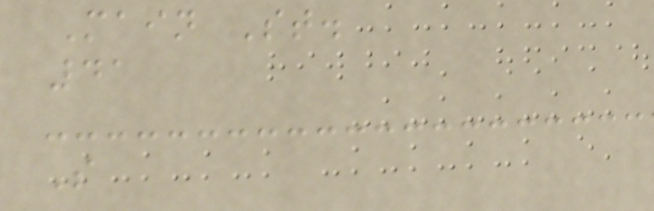Main St.
41
S
